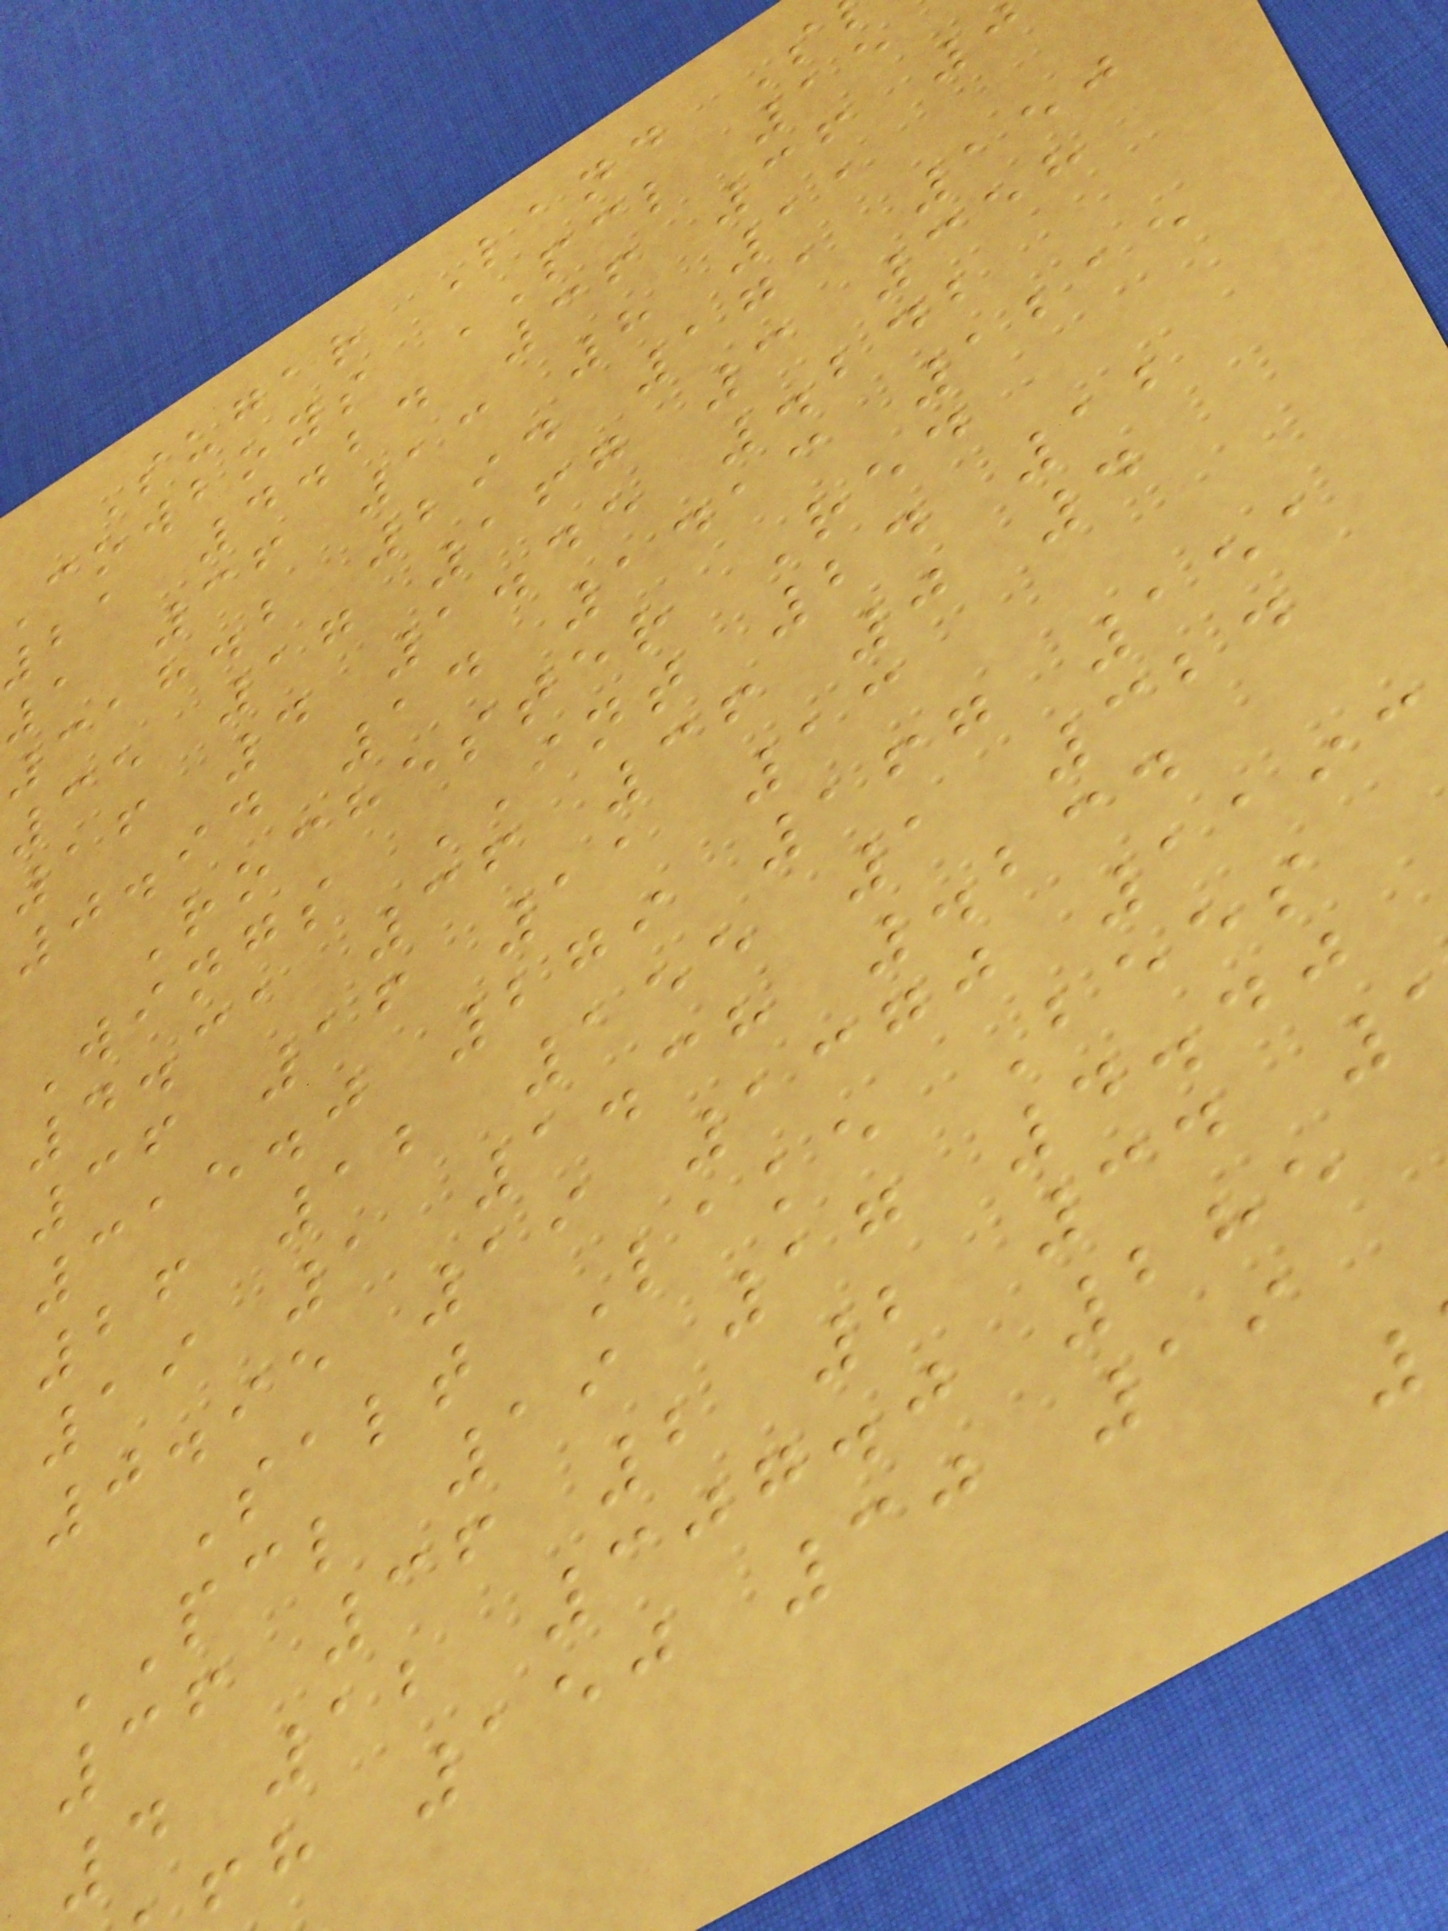Sugar Land S
cowboys PCL 15
ba 4.24 36 36
1 36 13 8 11
318.2 294 171 150
35 17 167 3 358
16 4 1.45 .242
0.94 14 1413 1215
Rochester Red
Wings INT 24 12
4.31 36 36 0 4
36 16 11 13
315.0 279 167 151
26 12 155 1 324
19 1 1.38 .234
0.95 19 1370 1193
Salt Lake Bees
PCL 19 17 4.40
36 36 2 2 34
4 12 307.0 285
h 150 30 19
